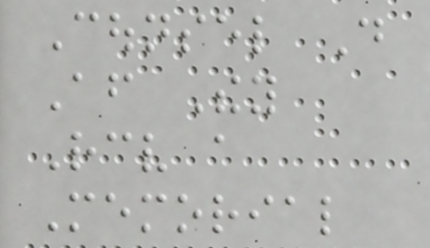Counsel Do
After They
Receive a
Memorial
